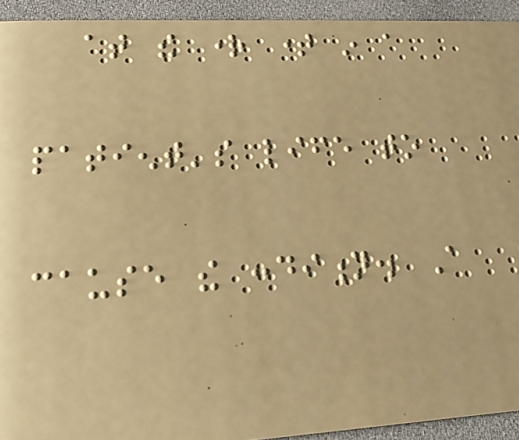at the right time in a
patient's life to
cause the condition. A
